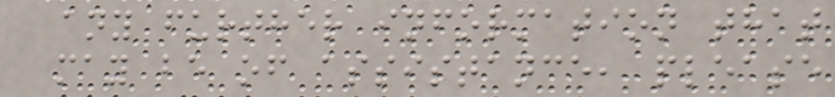any further information that
may be of assistance, please
